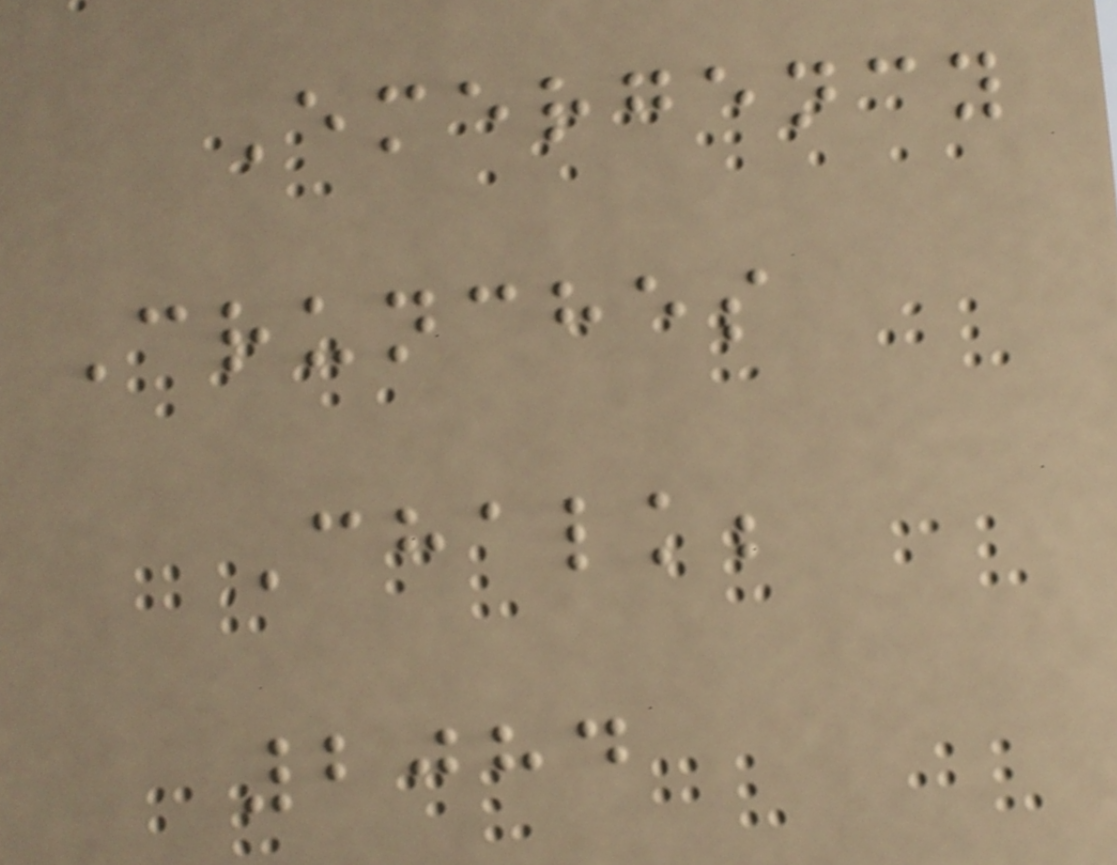Emergency
Crunches
Chalk;
2084
